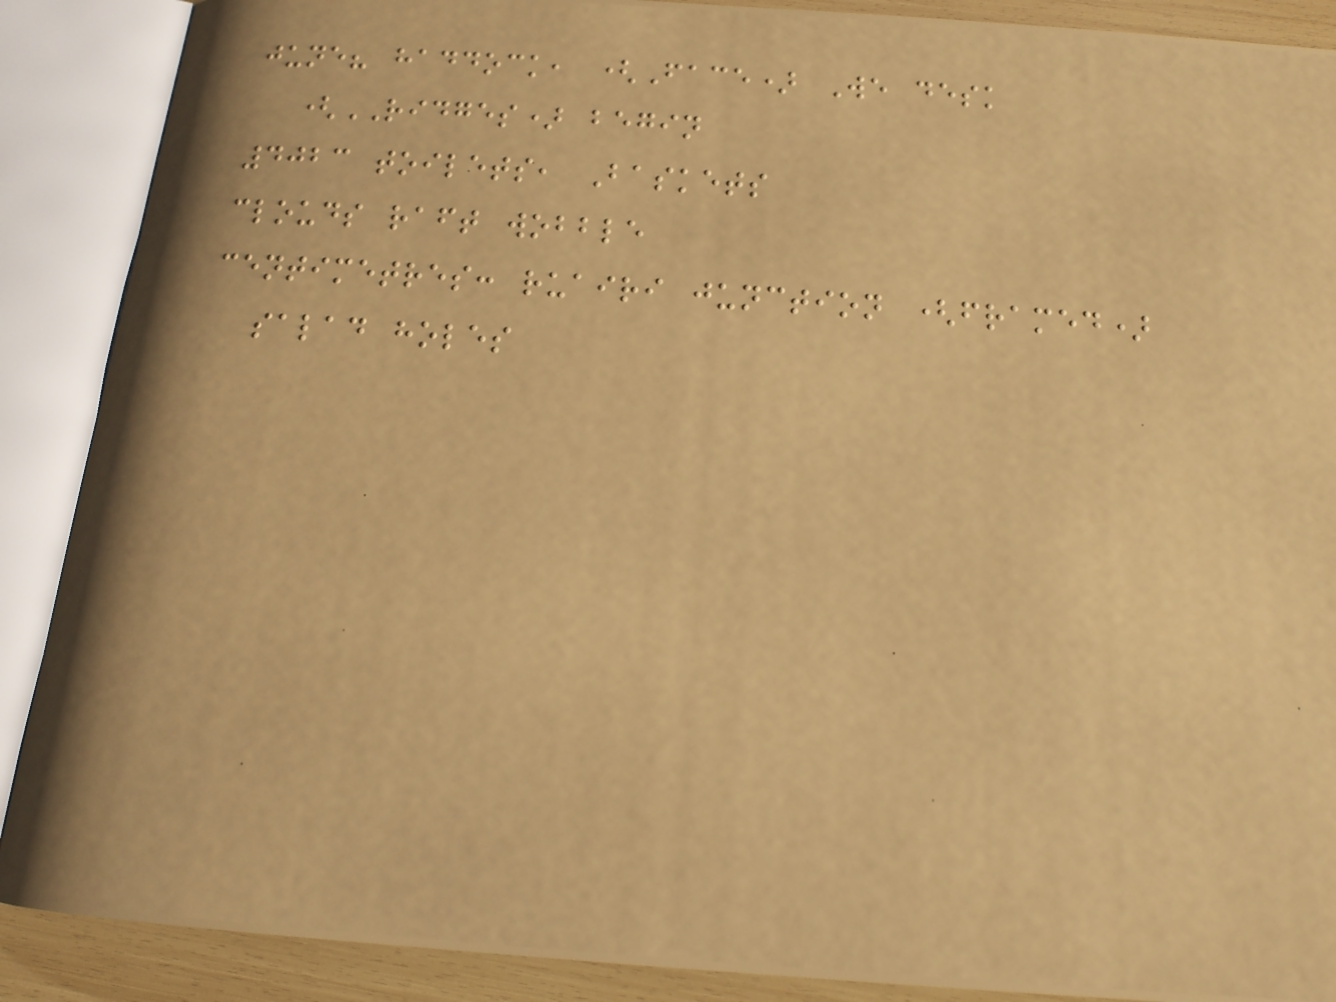june? haddock, (Face) We desk
(RIDGES) begin
4023 toilets, Baskets
clouds raft wobble
centimetres: ruairi junction (framed)
salad holes
